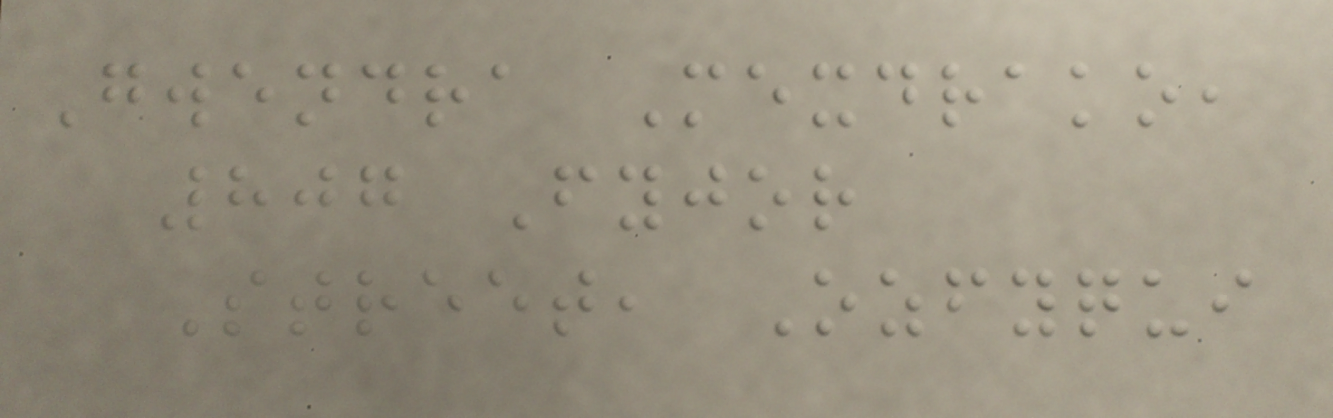Gwendra Mexdrako,
807 Fyjor
Street, Ozfyqui
